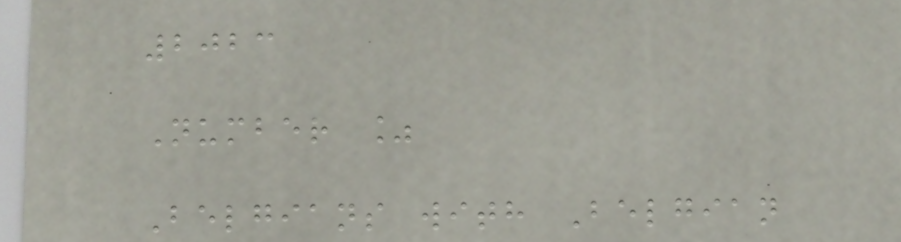2023
Number %
Belgians with Belgian
